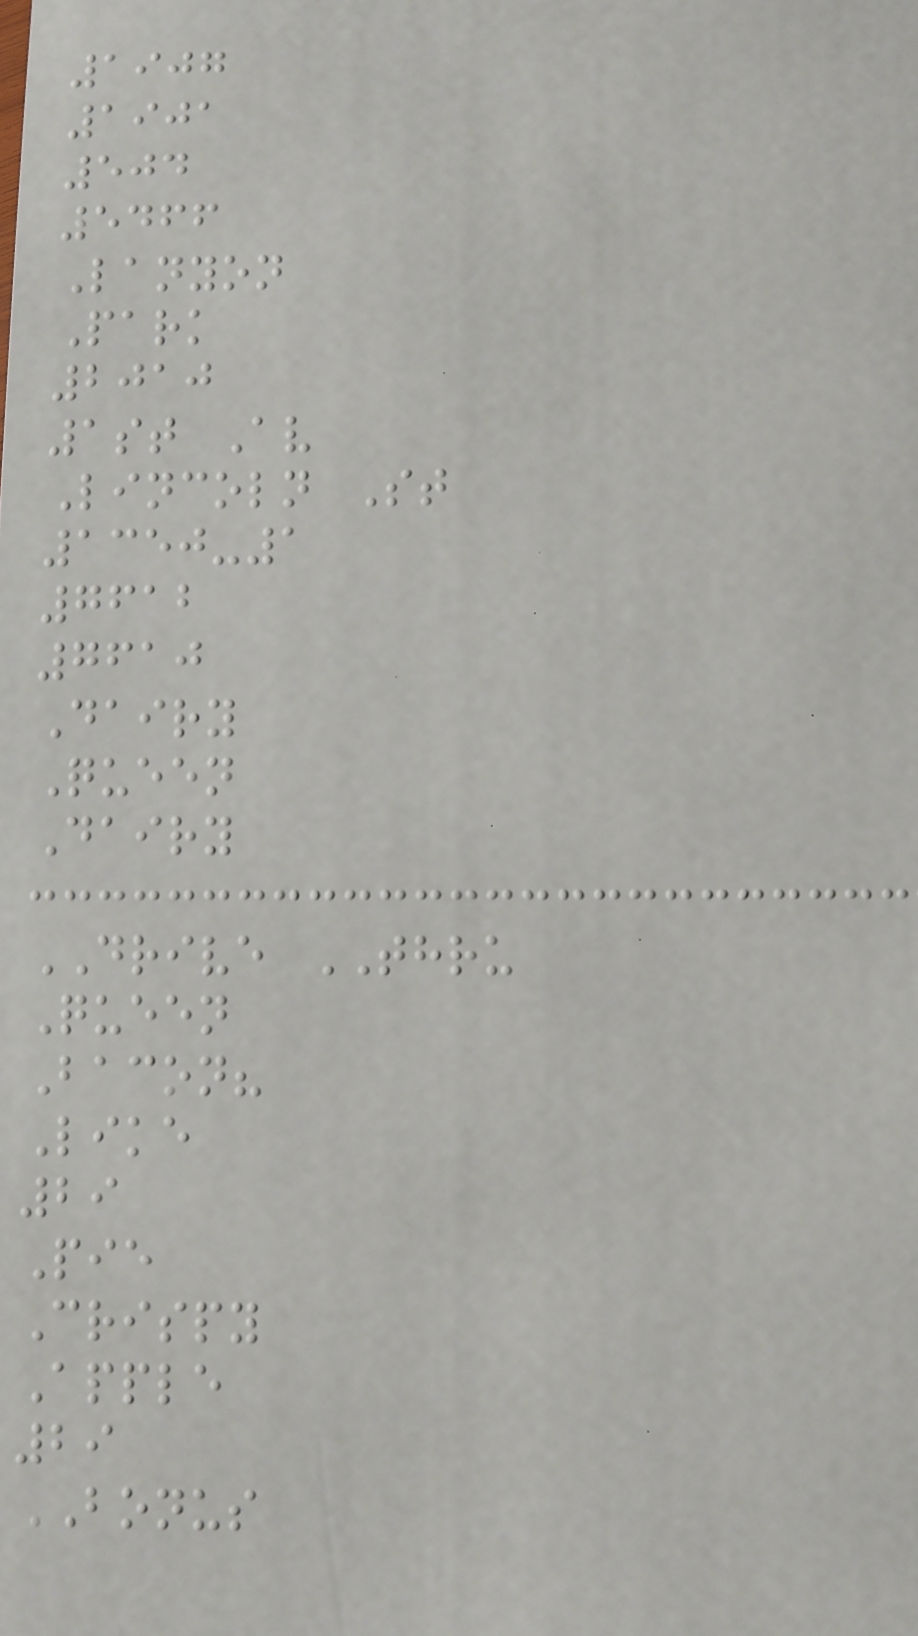1907
1901
504
5466
Lanyon
Park
2010
1st Av
Lincoln St
1350-1
7612
7610
Dairy
Queen
Dairy
DRIVE THRU
Queen
Bacon?
Like
29
Pie
Crispy
Apple
29
BONUS
